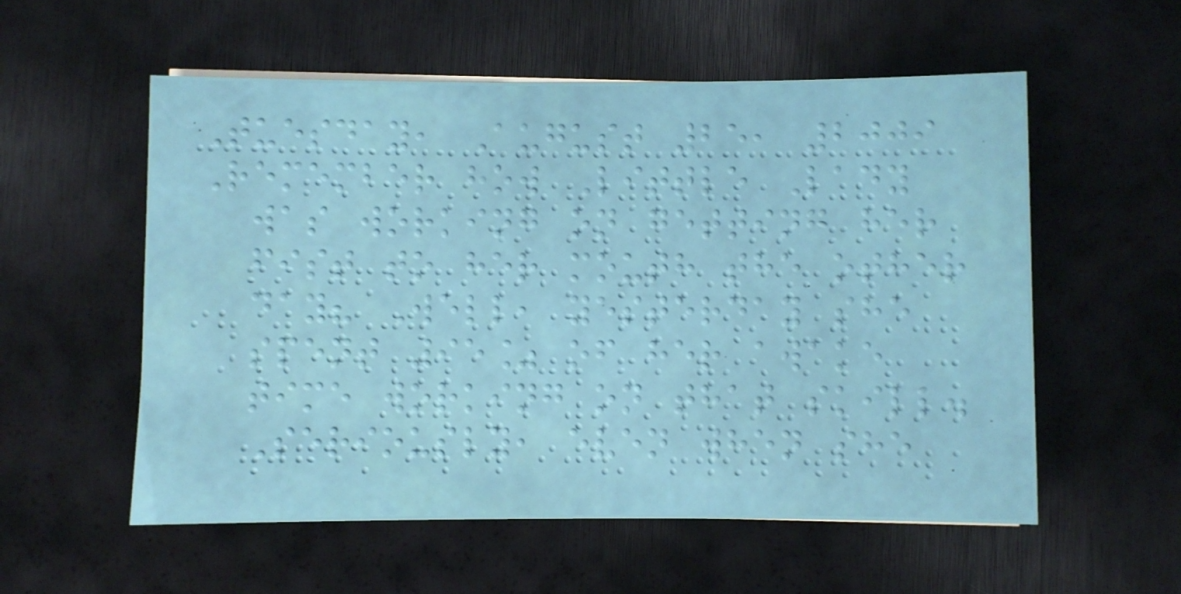Tuesday, August 25, 2009
Remember how Little Lady
was working on getting her
fist to her mouth the other
day? Well, yesterday she
spent 95% of her awake
time working on that skill.
Seriously, even when she
